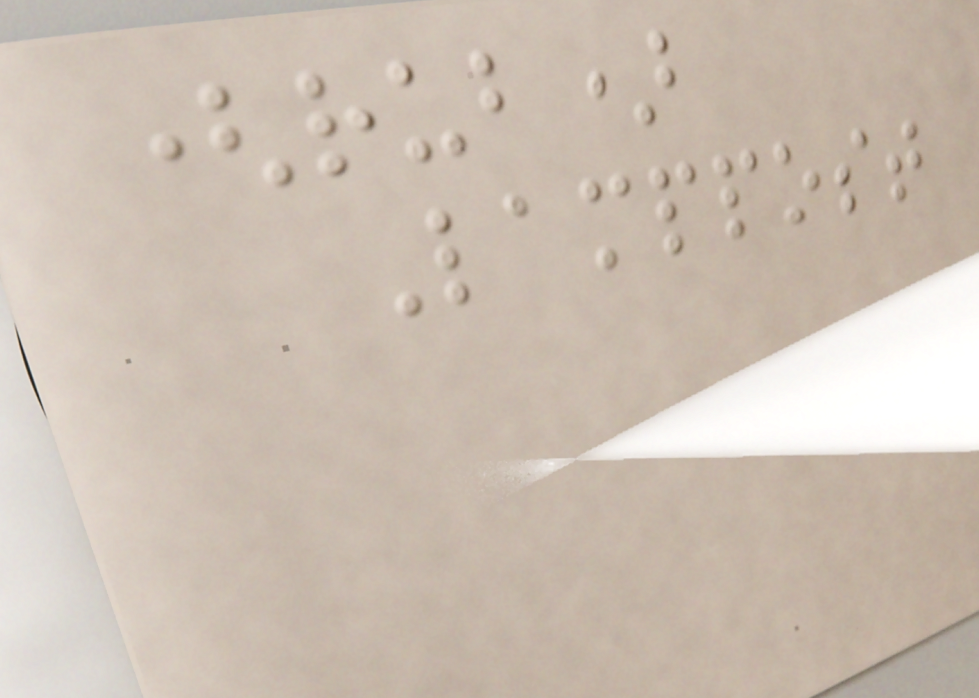(rub)
Lamppost
